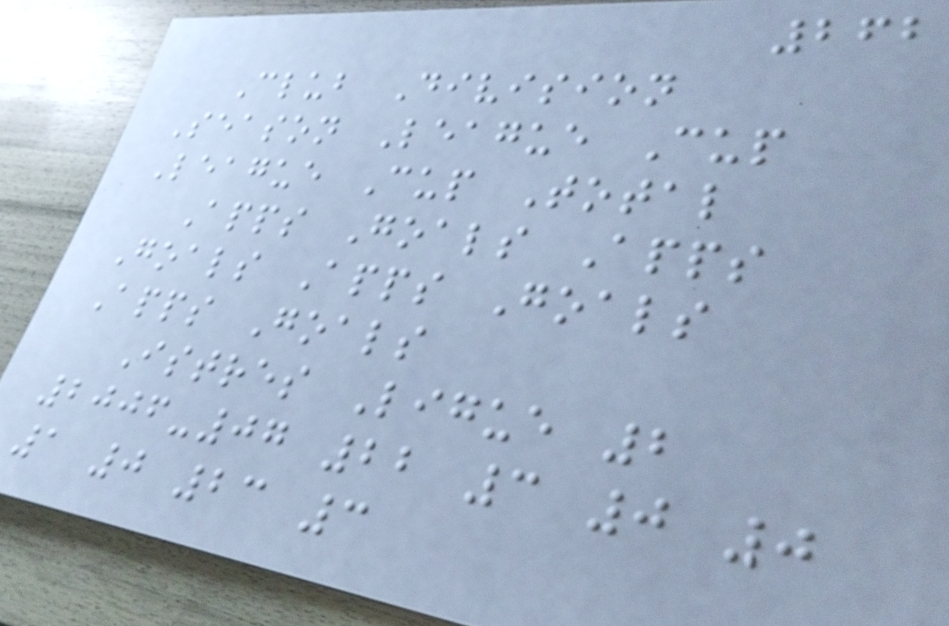262
Club Division
Season League Cup
League Cup Total
Apps Goals Apps
Goals Apps Goals
Apps Goals
Istres Ligue 2
2006-07 22 3 0 0
1 0 23 3
